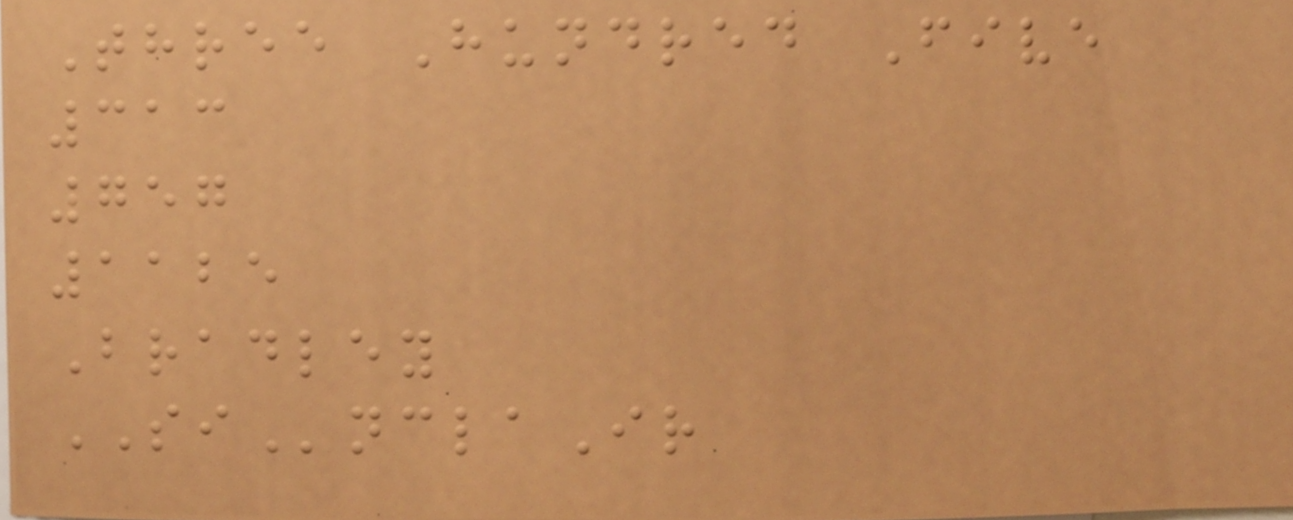Three Hundred Five
313
757
1125
Bradley
SInclaIr
